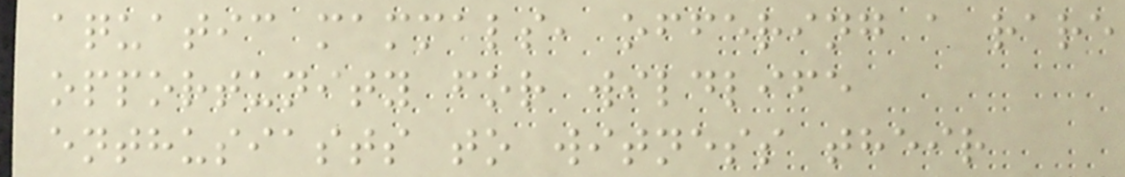aquatic mammals, offering a rare
opportunity for wildlife
enthusiasts to witness their
